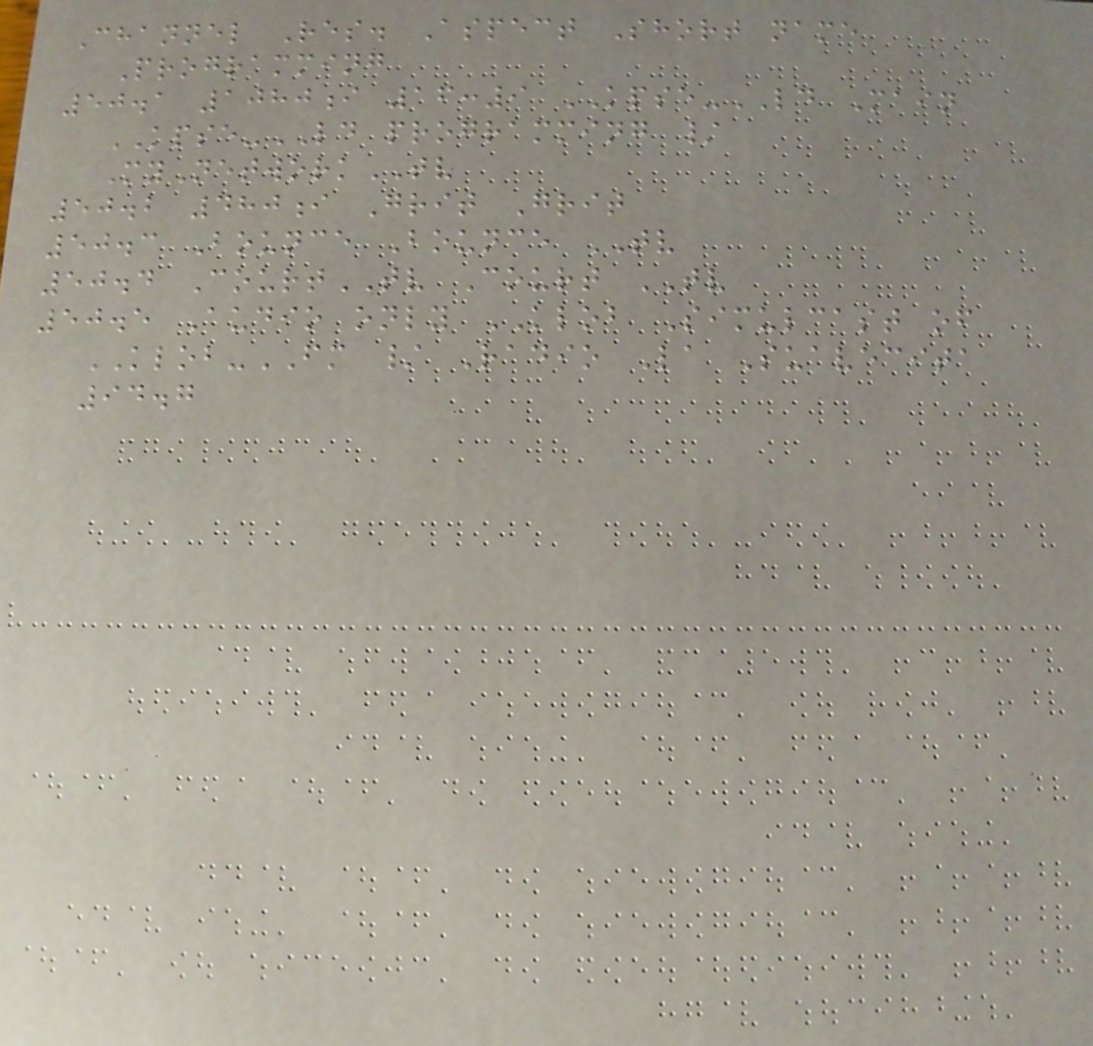Channel Res. Aspect Short name
Programming
50.1 1080i 16:9 KPSE-LD Main
KPSE-LD programming /
MyNetworkTV
50.2 480i Grit Grit
50.3 Bounce Bounce TV
50.4 CourtTV Court TV
50.5 Audio only KLOB Simulcast of
KLOB-FM / Radio La Suavecita
94.7
